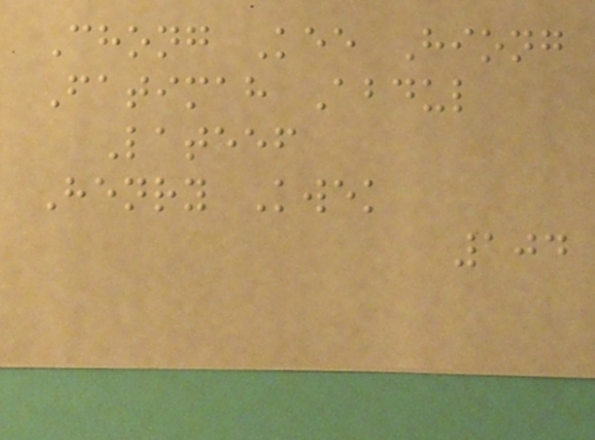Chong Kee Hiong
Fatimah Abdul
Lateef
Henry Kwek
104
